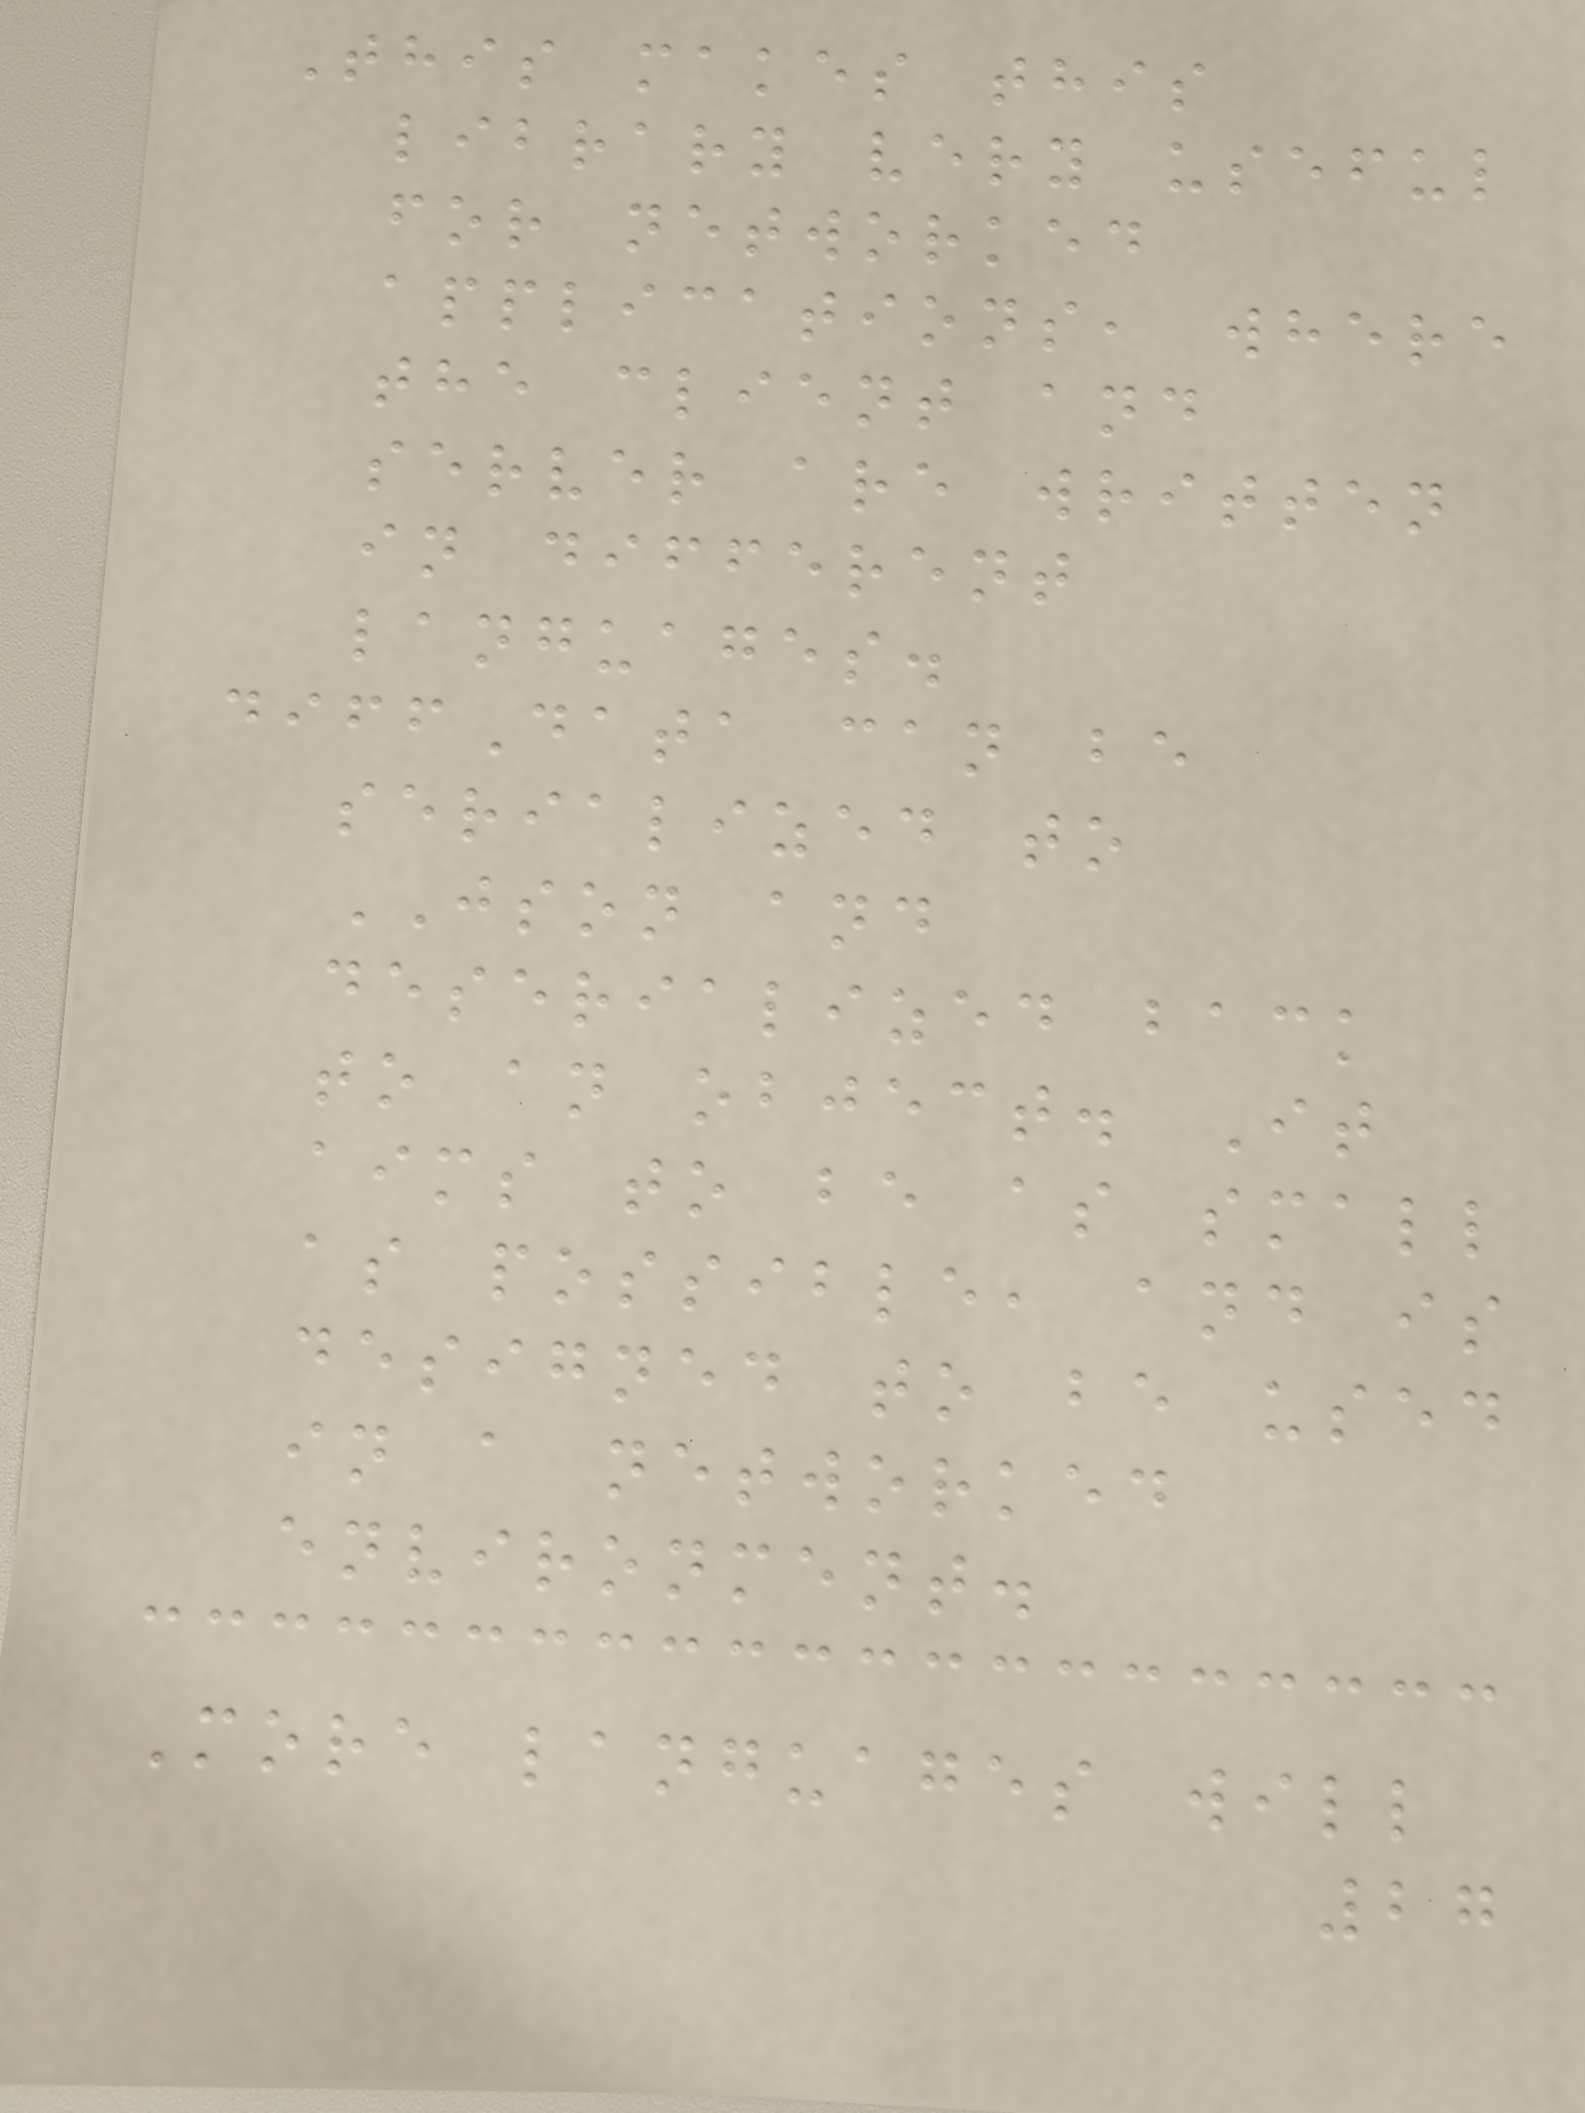This makes this
library very useful
for networked
applications, where
the client and
server are written
in different
languages.
diffData can be
serialized to
JSON and
deserialized back
to an object. It
aims to be as small
as possible, and is
designed to be used
in a networked
environment.
More languages will
27
